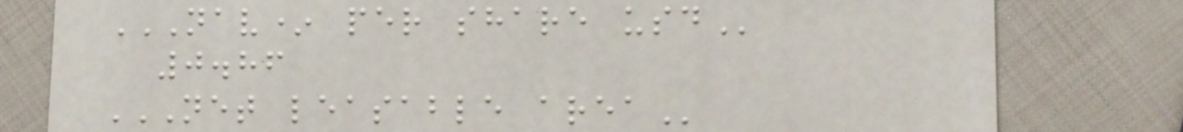NAV* PER SHARE USD
0.86
NET LEASABLE AREA
